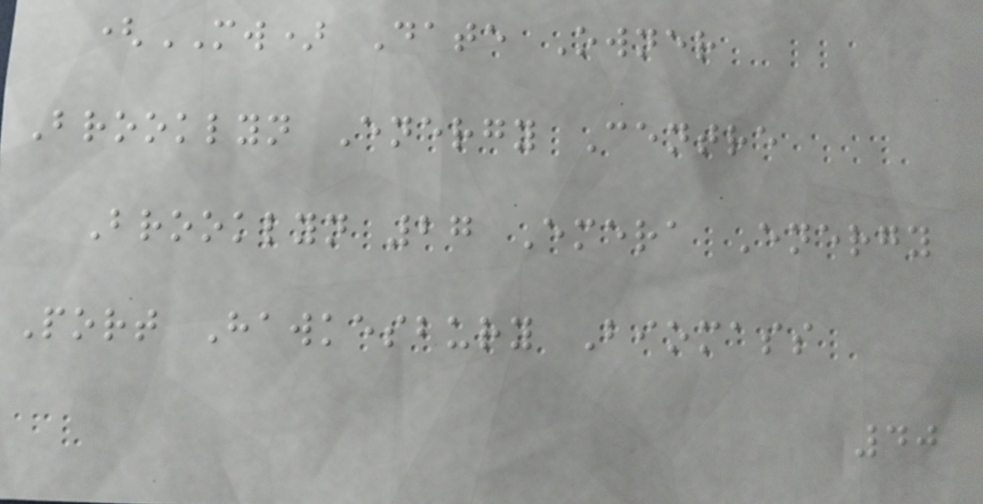(MW) Date Owner
Brooklyn Energy Centre
Brooklyn 27 Emera Energy
Port Hawkesbury Biomass
40
